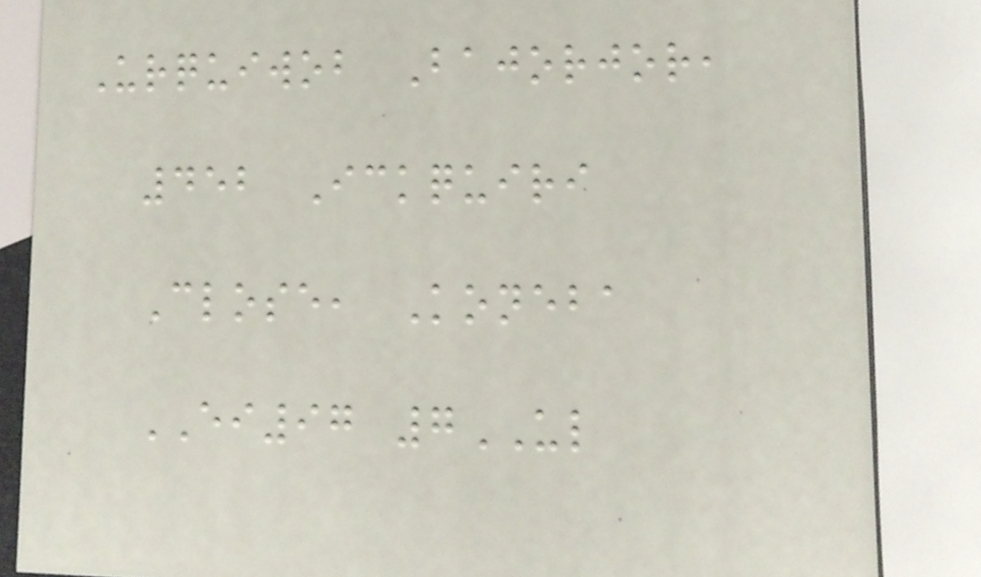Urquiwob Bajorjor,
452 Ickquiri
Close, Koneba
EI97 7UL
